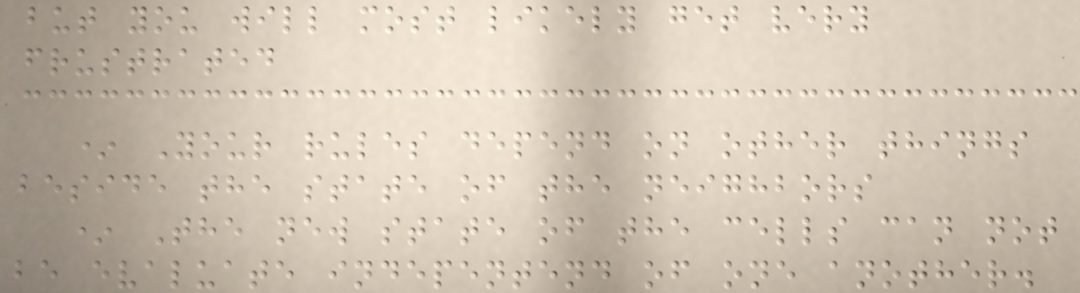but you will most likely get very
frustrated
* Your rules depend on other things
beside the state of the neighbors
* The new state of the cells can not
be evaluate indepentend of one another.
